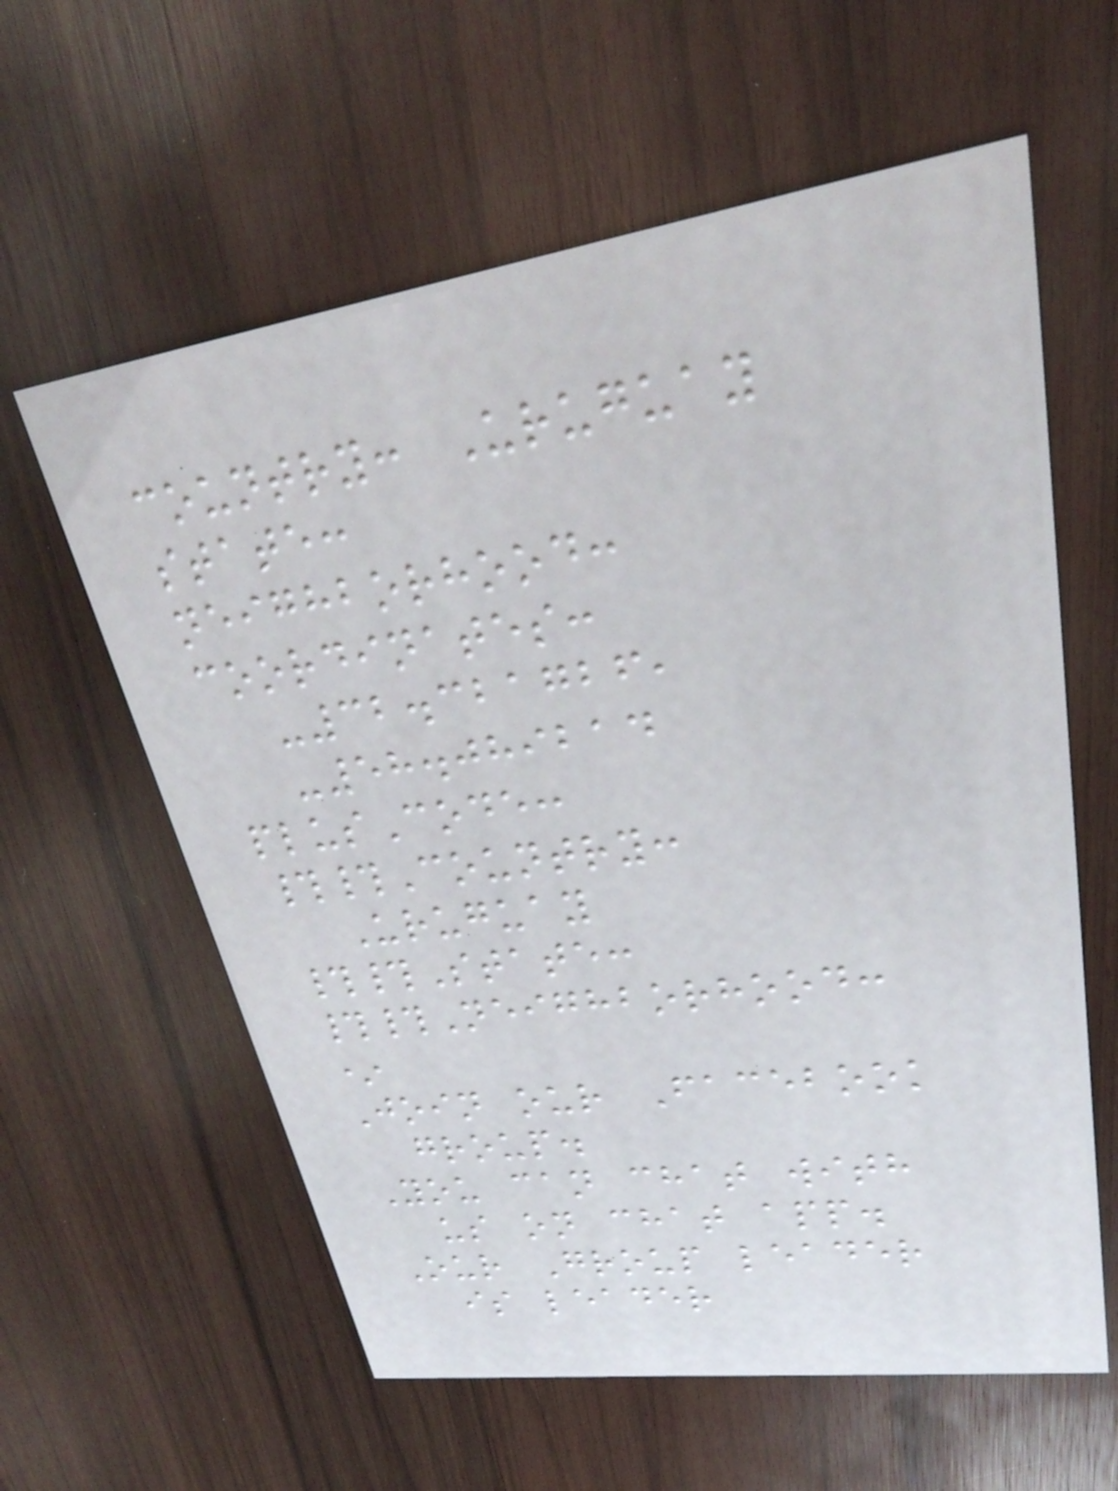country: Uruguay
state:
neighborhood:
coordinates:
-32.321726,
-58.089214
plusCode:
##Country:
Uruguay
##State:
##Neighborhood:
*
Join our Facebook
group.
You can chat with
us on chat app.
Our Group leader
is leader
